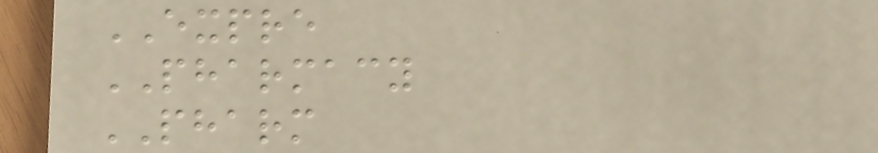EXPRE
PHARMACY
PHARM
